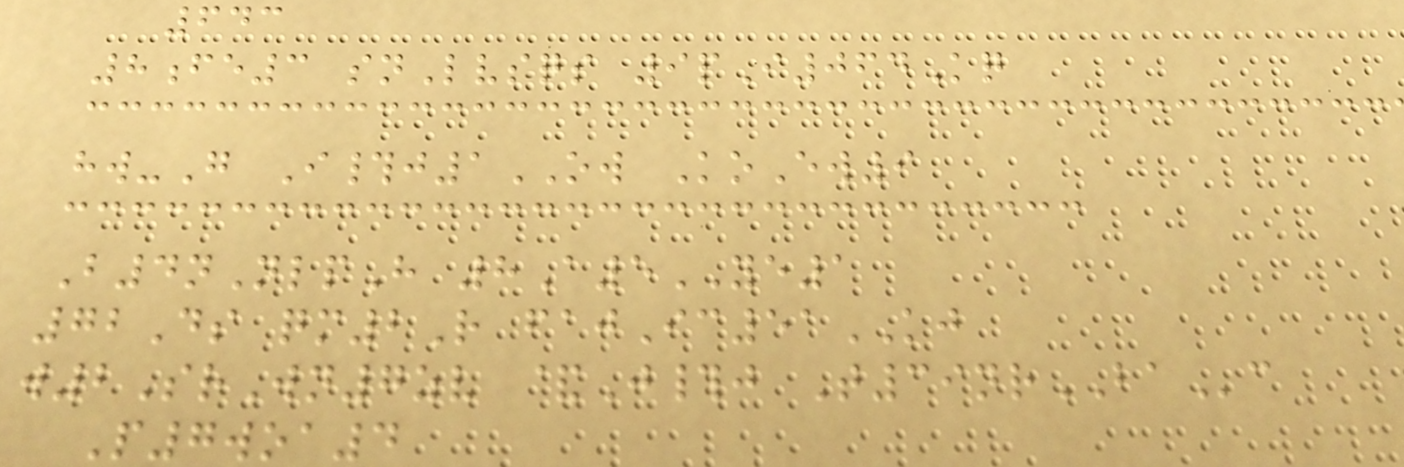643
8fe3 snLvsqs 9pI064Kq
hw-G I#j1OW KoEw9
B4nNlpH 8A5YE1
72Ds qm2R fajIc51KJ
w2SrWn7zv &J#j T39nrBAc
P7woa4
